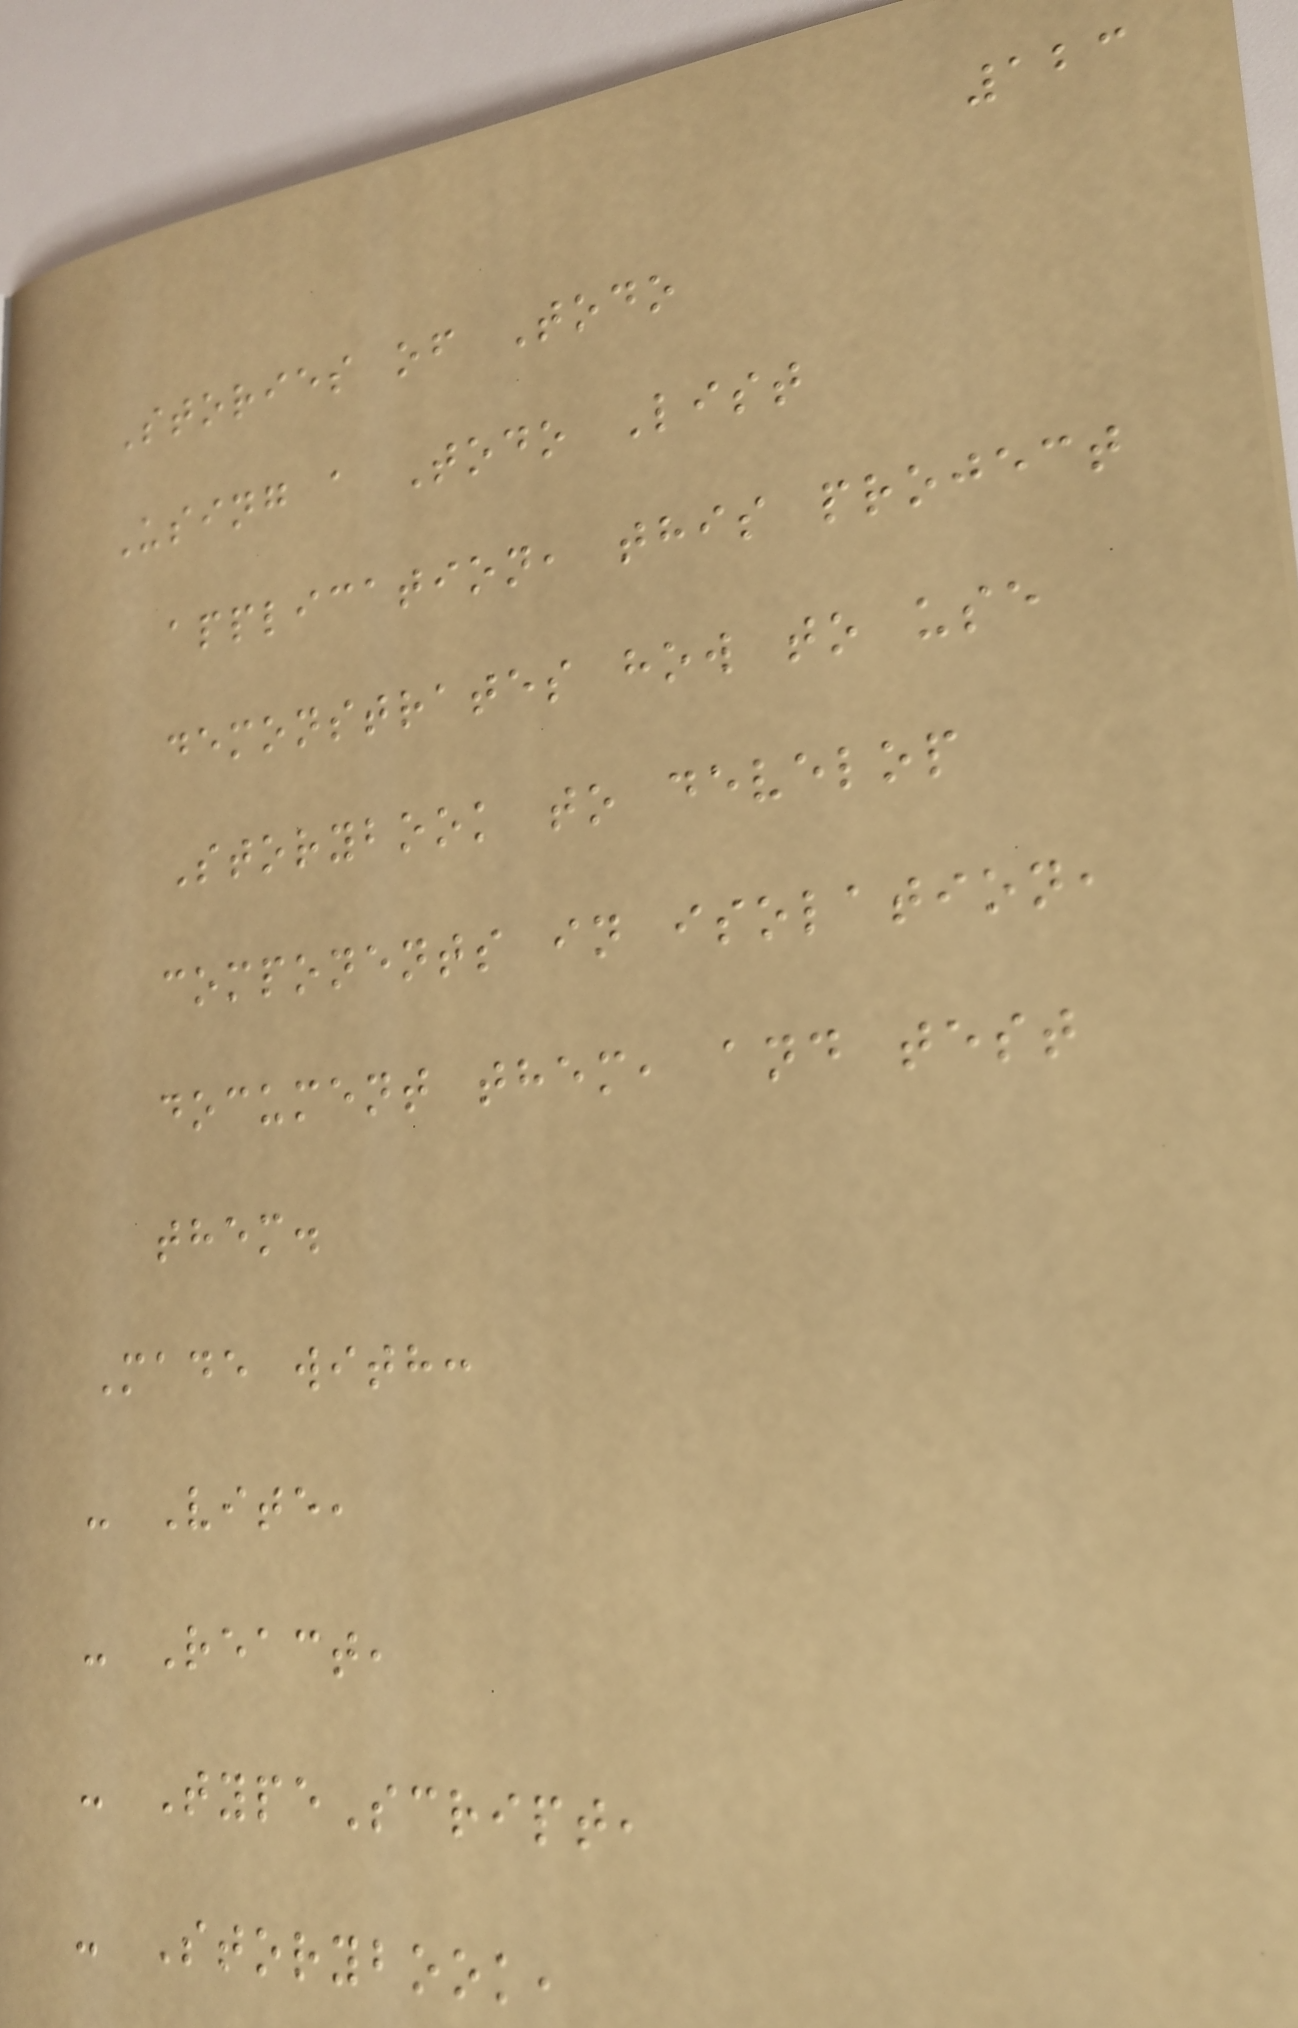123
Stories of Todo
Using a Todo List
application, this project
demonstrates how to use
Storybook to develop
components in isolation,
document them, and test
them.
Made with:
- Vite,
- React,
- TypeScript,
- Storybook,
